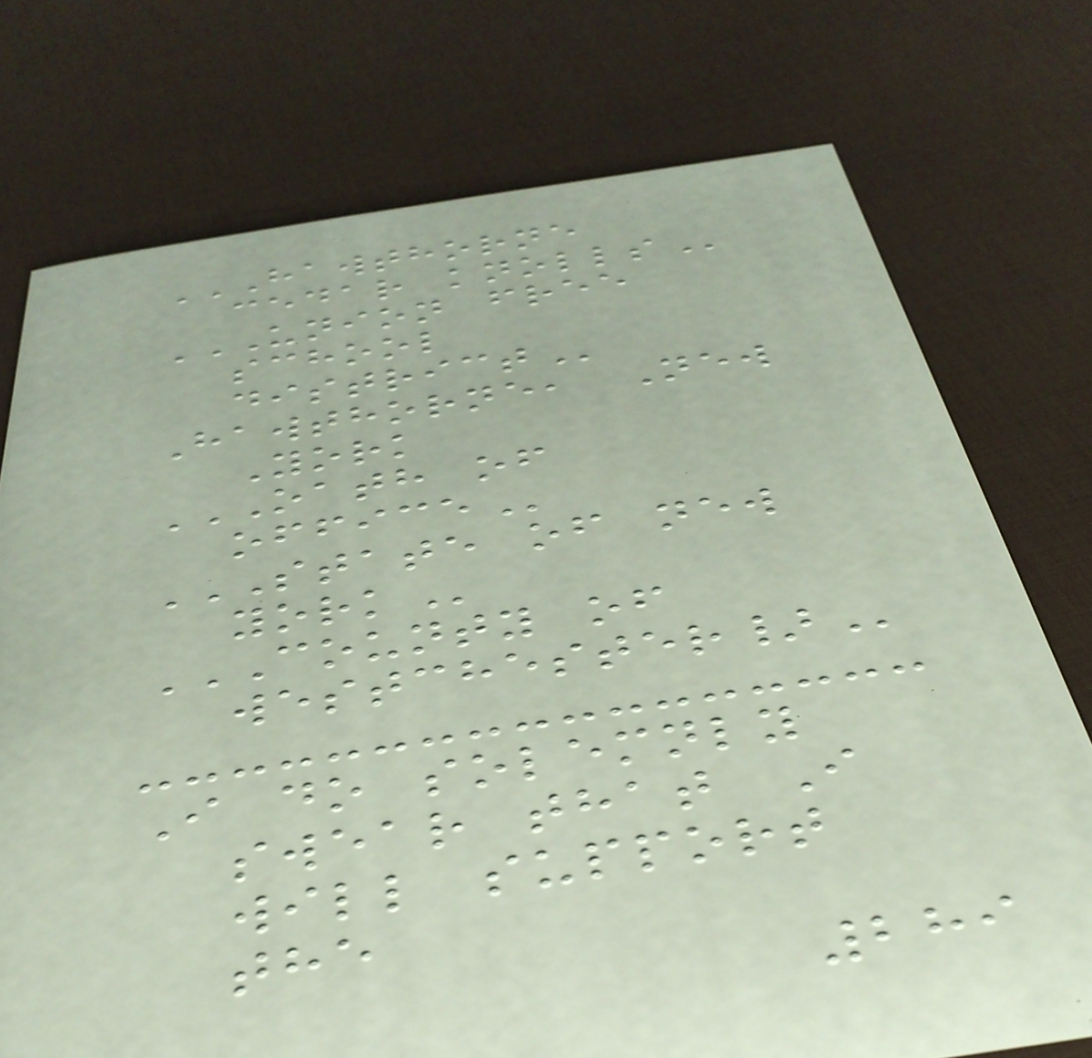HAWTHORNE
CEDAR KNOLLS
UNION FREE
SCHOOL
DISTRICT
Hawthorne, New
York
OATH OF
OFFICE
STATE OF NEW
YORK
COUNTY OF
WESTCHESTER}
I do solemnly
swear that I
will support
the
289
